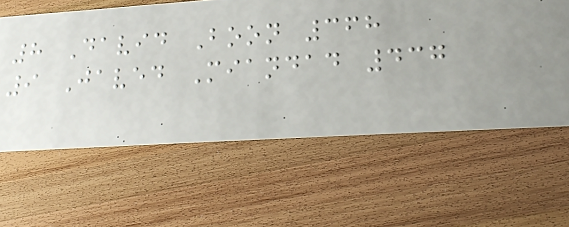8 David Boon 368
9 Javed Miandad 437
